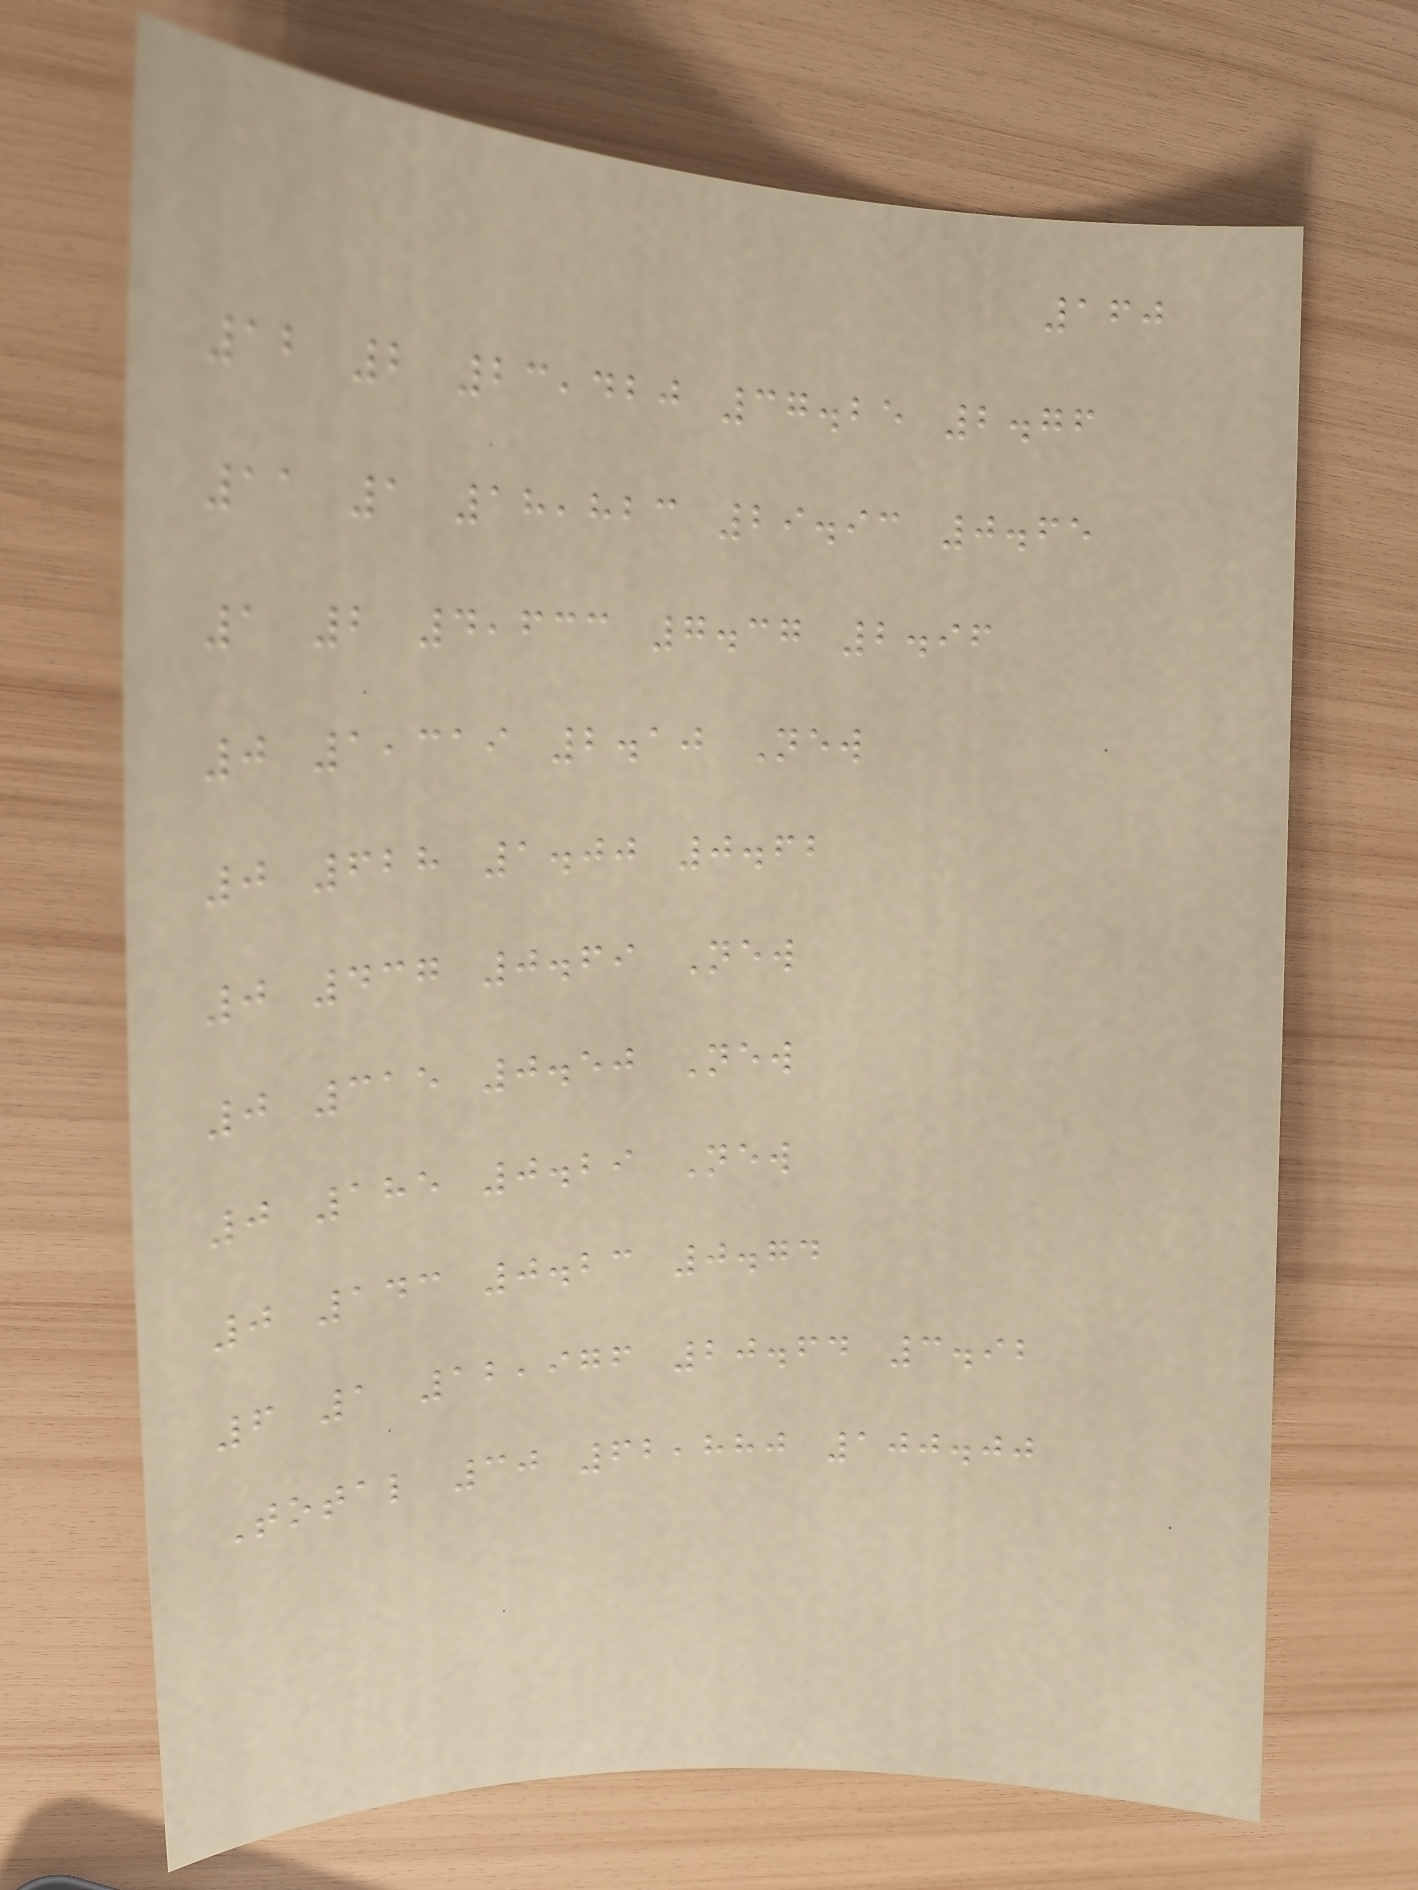160
12 2 23,420 37.25 2.76
11 1 18,823 29.93 0.65
1 2 4,633 7.37 2.96
0 1,319 2.10 New
0 628 1.00 0.62
0 437 0.69 New
0 315 0.50 New
0 185 0.29 New
0 143 0.23 0.74
6 1 12,976 20.64 3.92
Total 30 62,880 100.00
